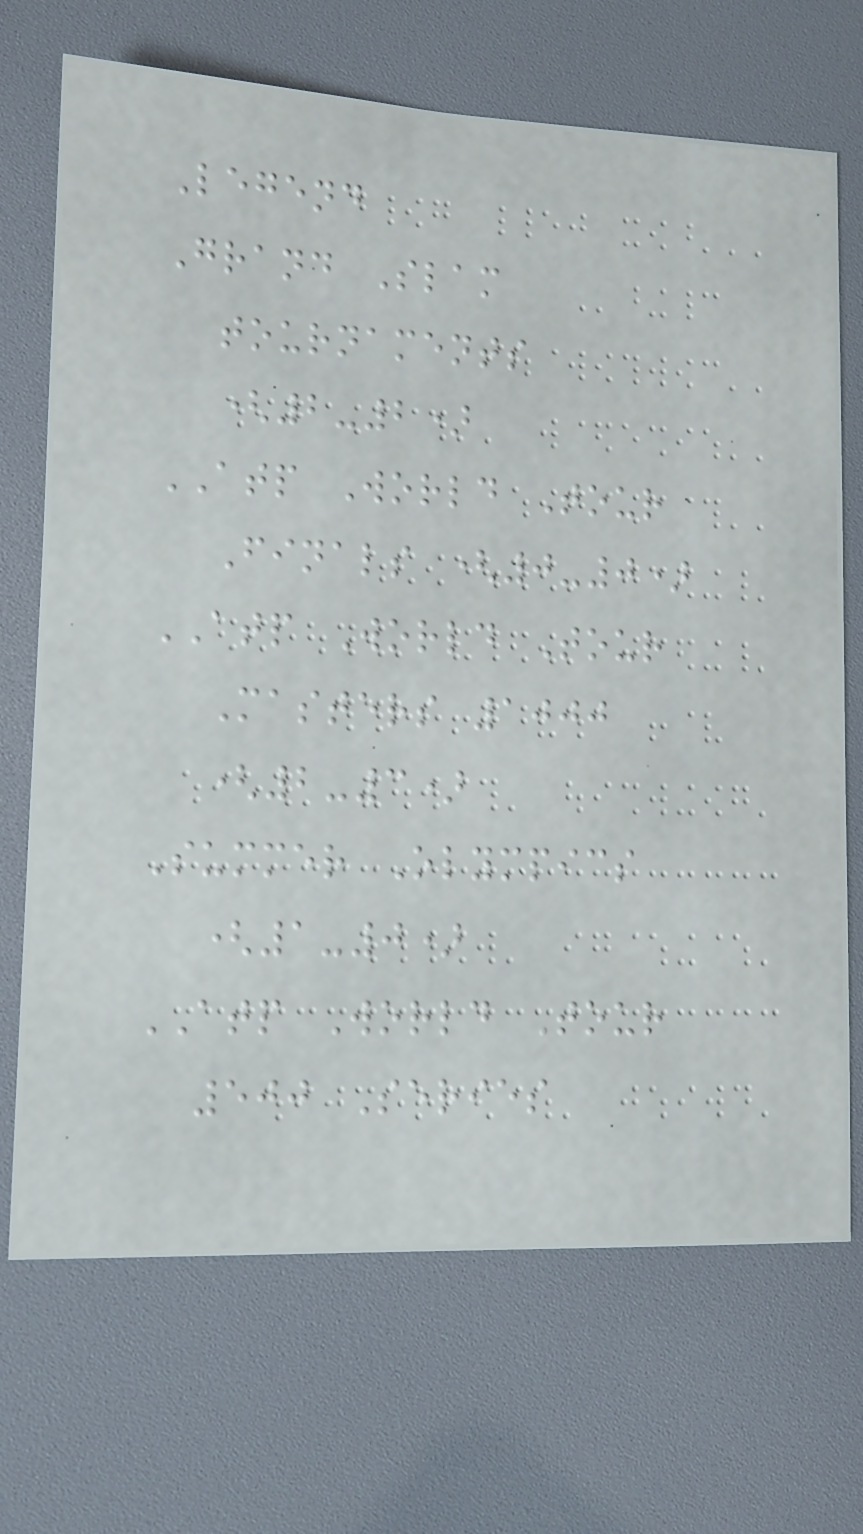Legend
Grand Slam
tournaments
(2-2)
ATP World Tour
Finals (0-0)
ATP World Tour
Masters 1000
(2-3)
Summer Olympics
(1-0)
ATP World Tour
500 Series
